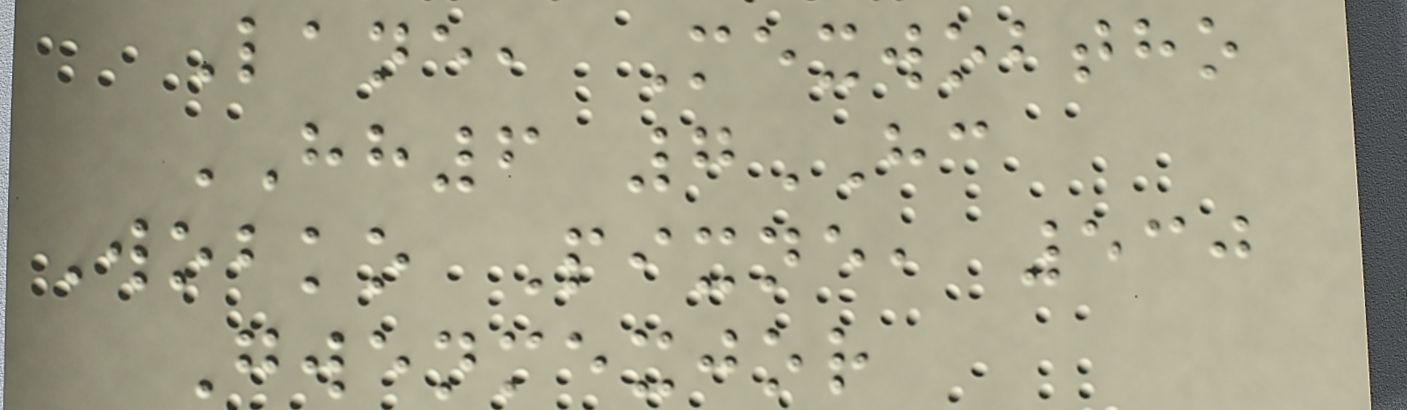Lane, Mexwobtho
HH6 7HC
Wobko Pixne, 530
Gwenmexjor
